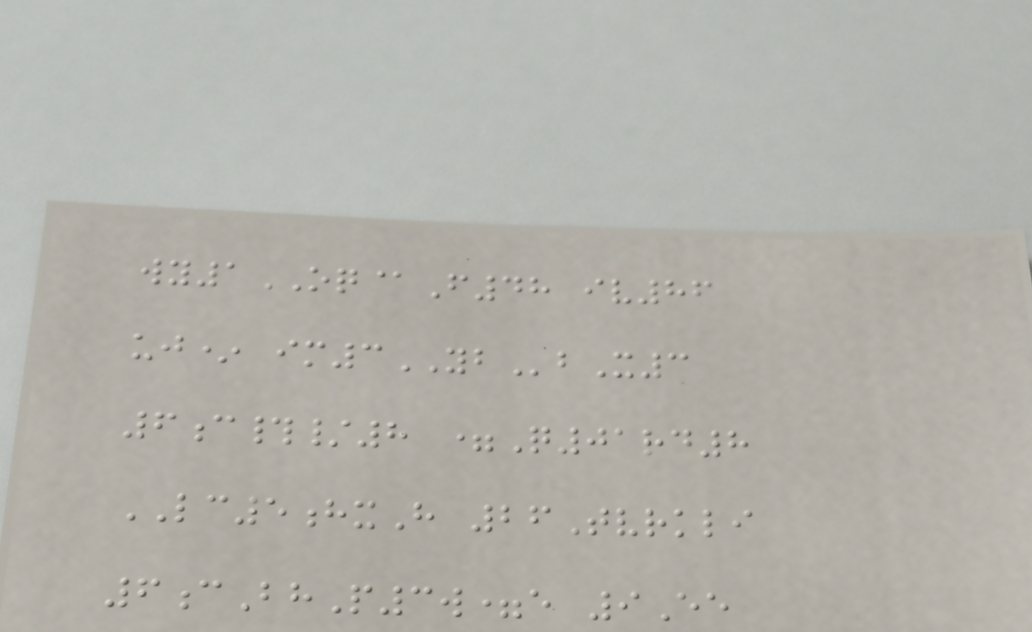wy1OQ@F48 iv86
uj* im3YBbX3
6c#/8 =Q01rd8
LC5hxH 26Tvrkli
6cBhP3w=e 9Ee
